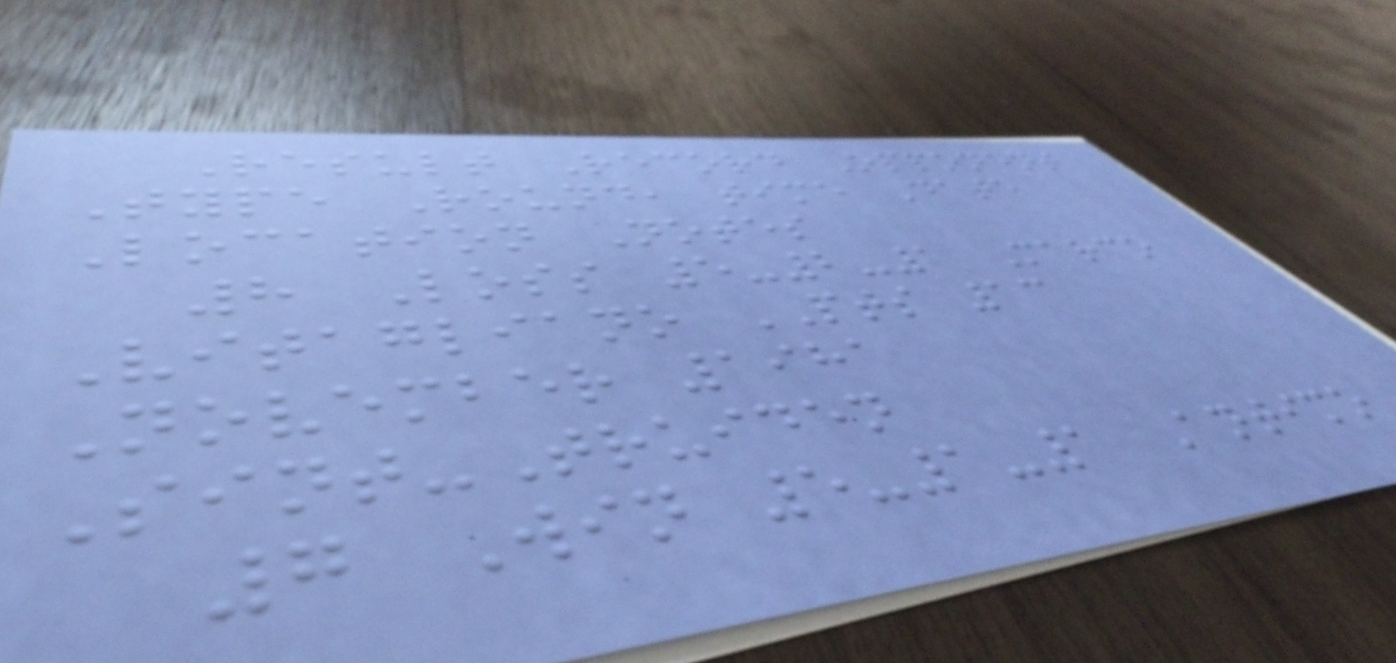Result Record Opponent
Type Round, time Date
Location Notes
8 Loss 5-2-1 Marco
Vitagliano PTS 13
November 1981
Sint-Truiden
7 Win 5-1-1 Antimo
